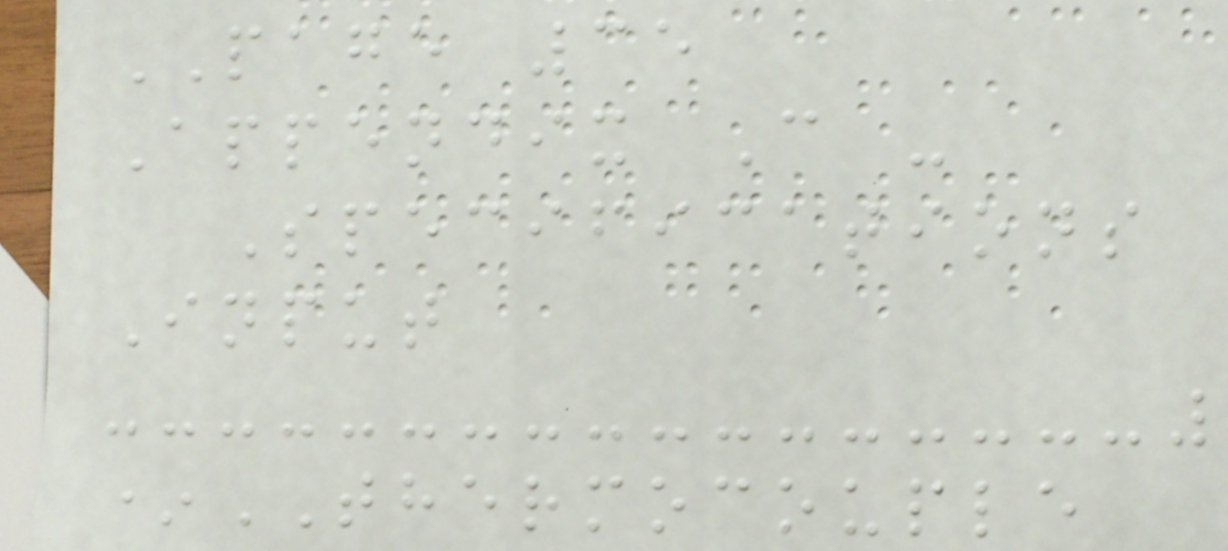PAGE 35
Appendix C -
Specifications
Input
*THERMOCOUPLE
